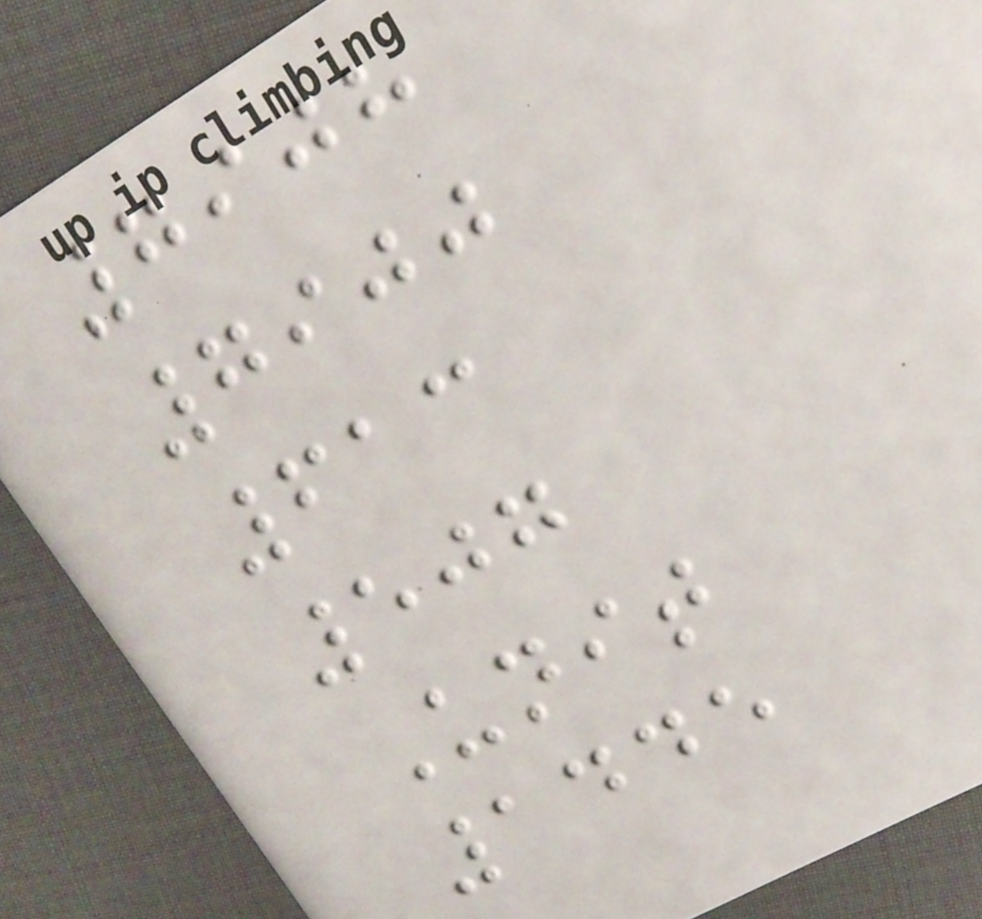7908
7900
613
507
Unit
1445
